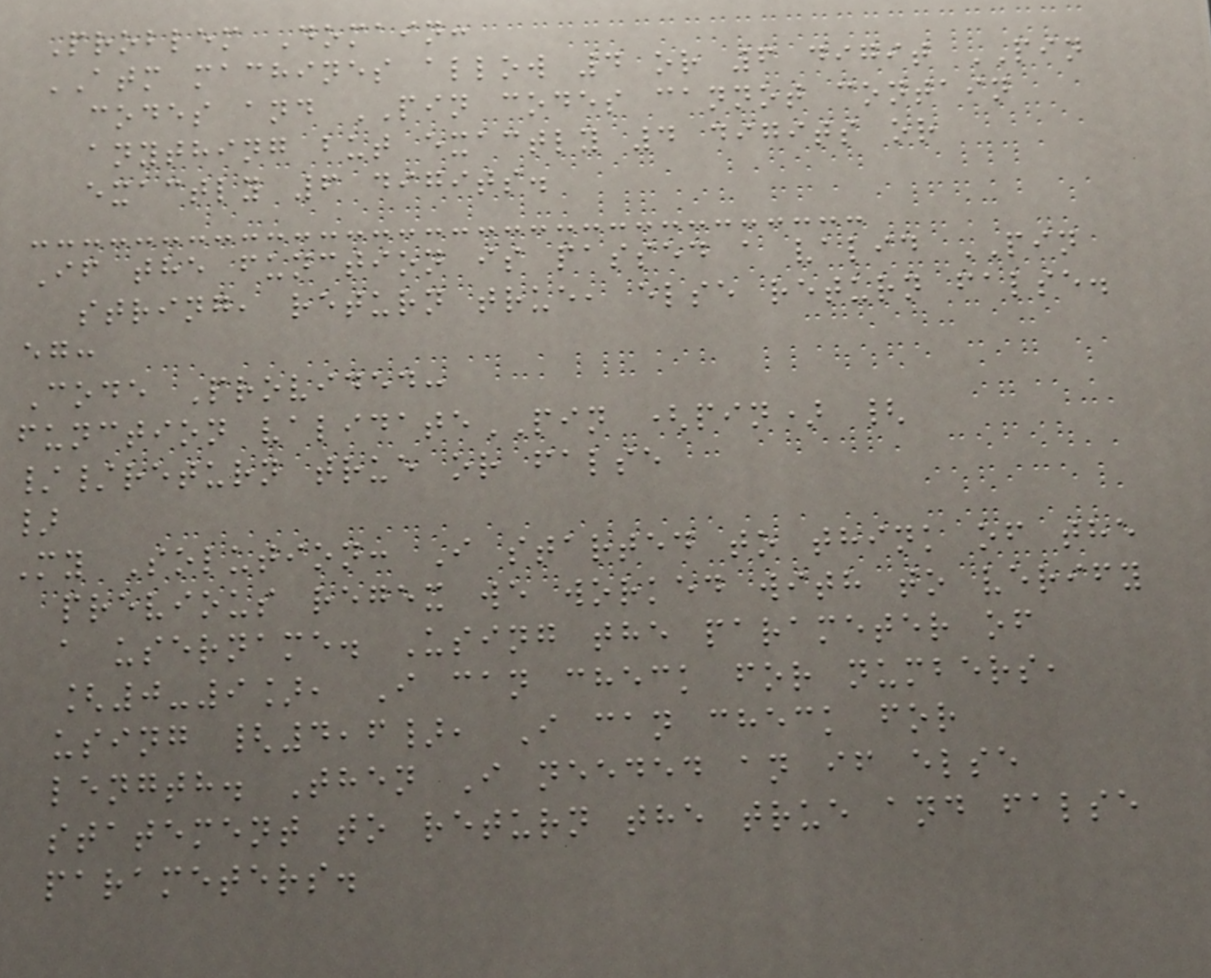Problem Domain:
ATM machines allow 4 or 6 digit PIN
codes and PIN codes cannot contain
anything but exactly 4 digits or
exactly 6 digits.
If the function is passed a valid PIN
string, return true, else return false.
eg:
Code Provided:
function validatePIN (pin) {
//return true or false
}
My Solution: I started to think of the
previous regex we worked with to verify
a username. Using the parameter of
[0-9], I can check for numbers,
using {4,6}, I can check for
length. Then I needed an if else
statement to return the true and false
parameters.
